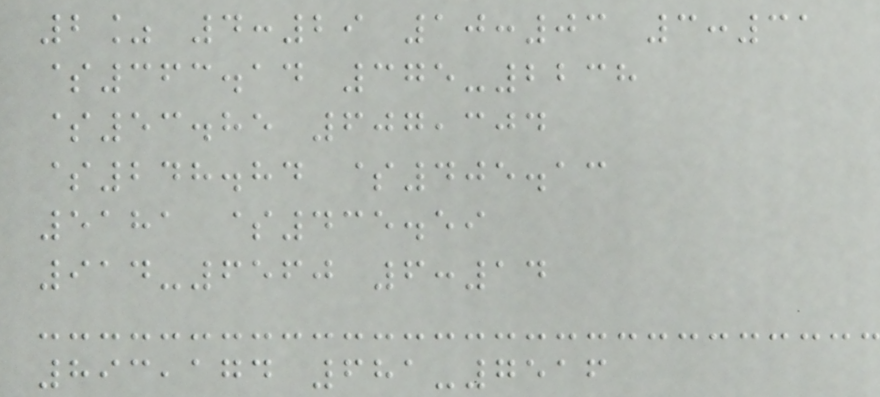2% 4:29 10:03 3:31
$363.14 375-2238
$53.85 607,304
$248.84 $405.13
5181 $435.59
914-6560 6:14
893,174 681-7516
